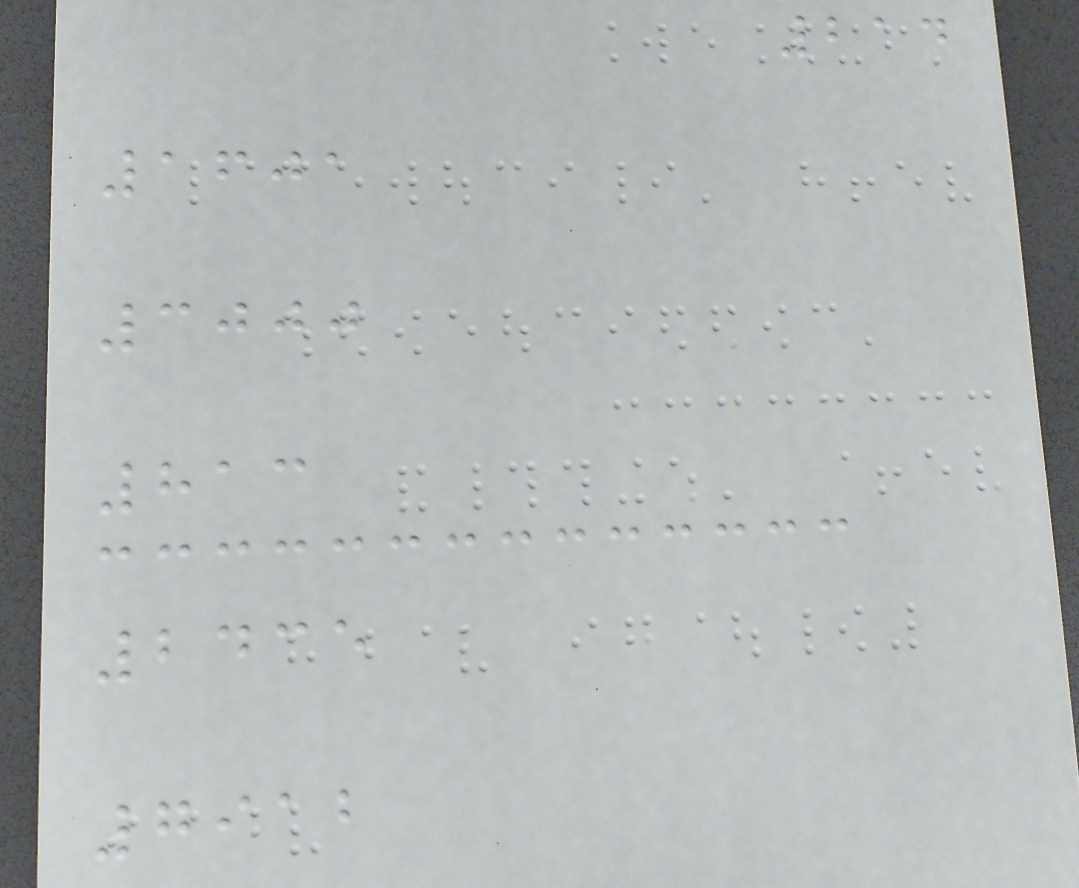214
1601
3000
813
2435
7912
